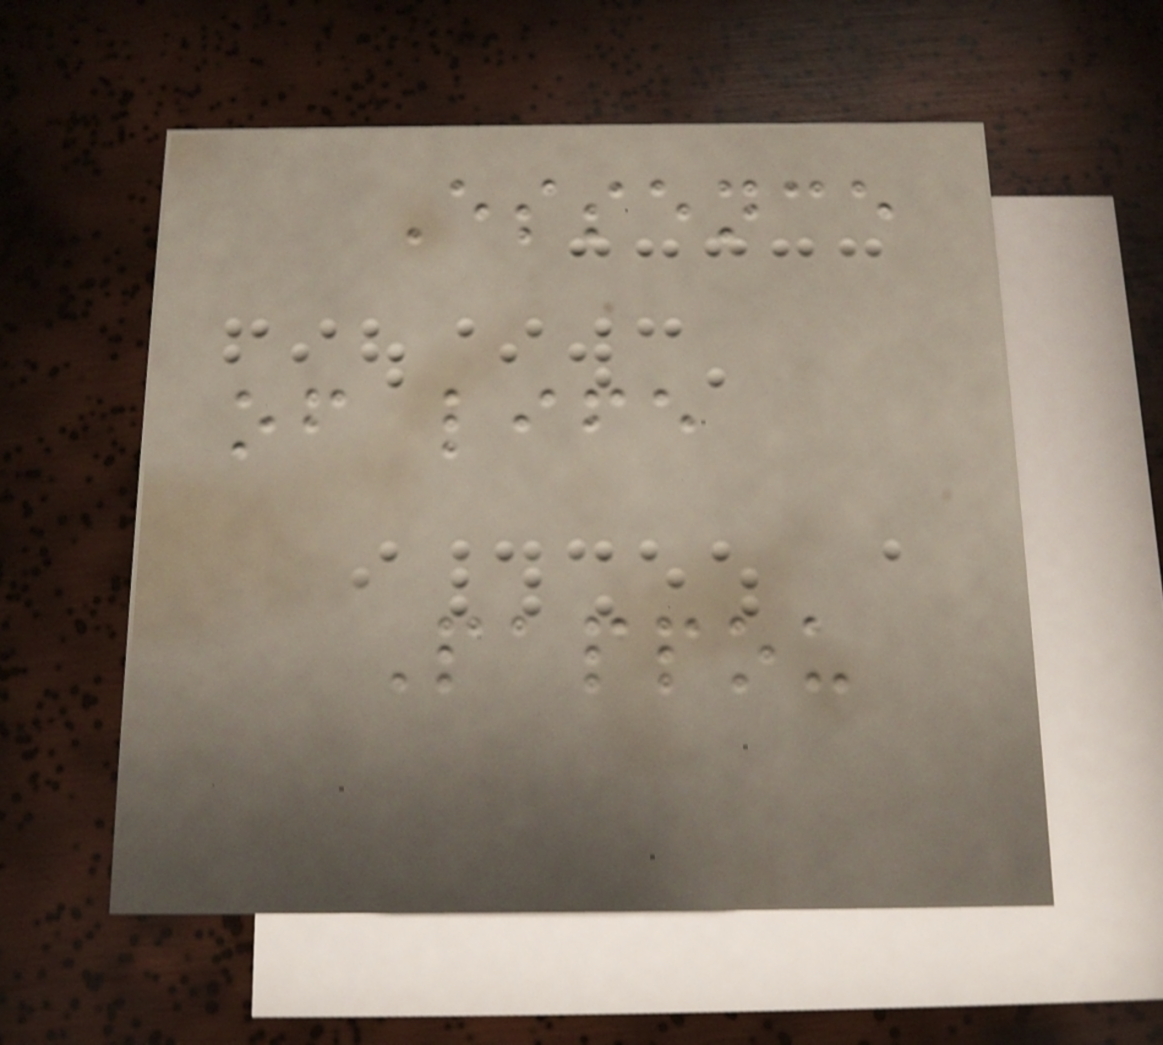Essence
of life
Pappou
